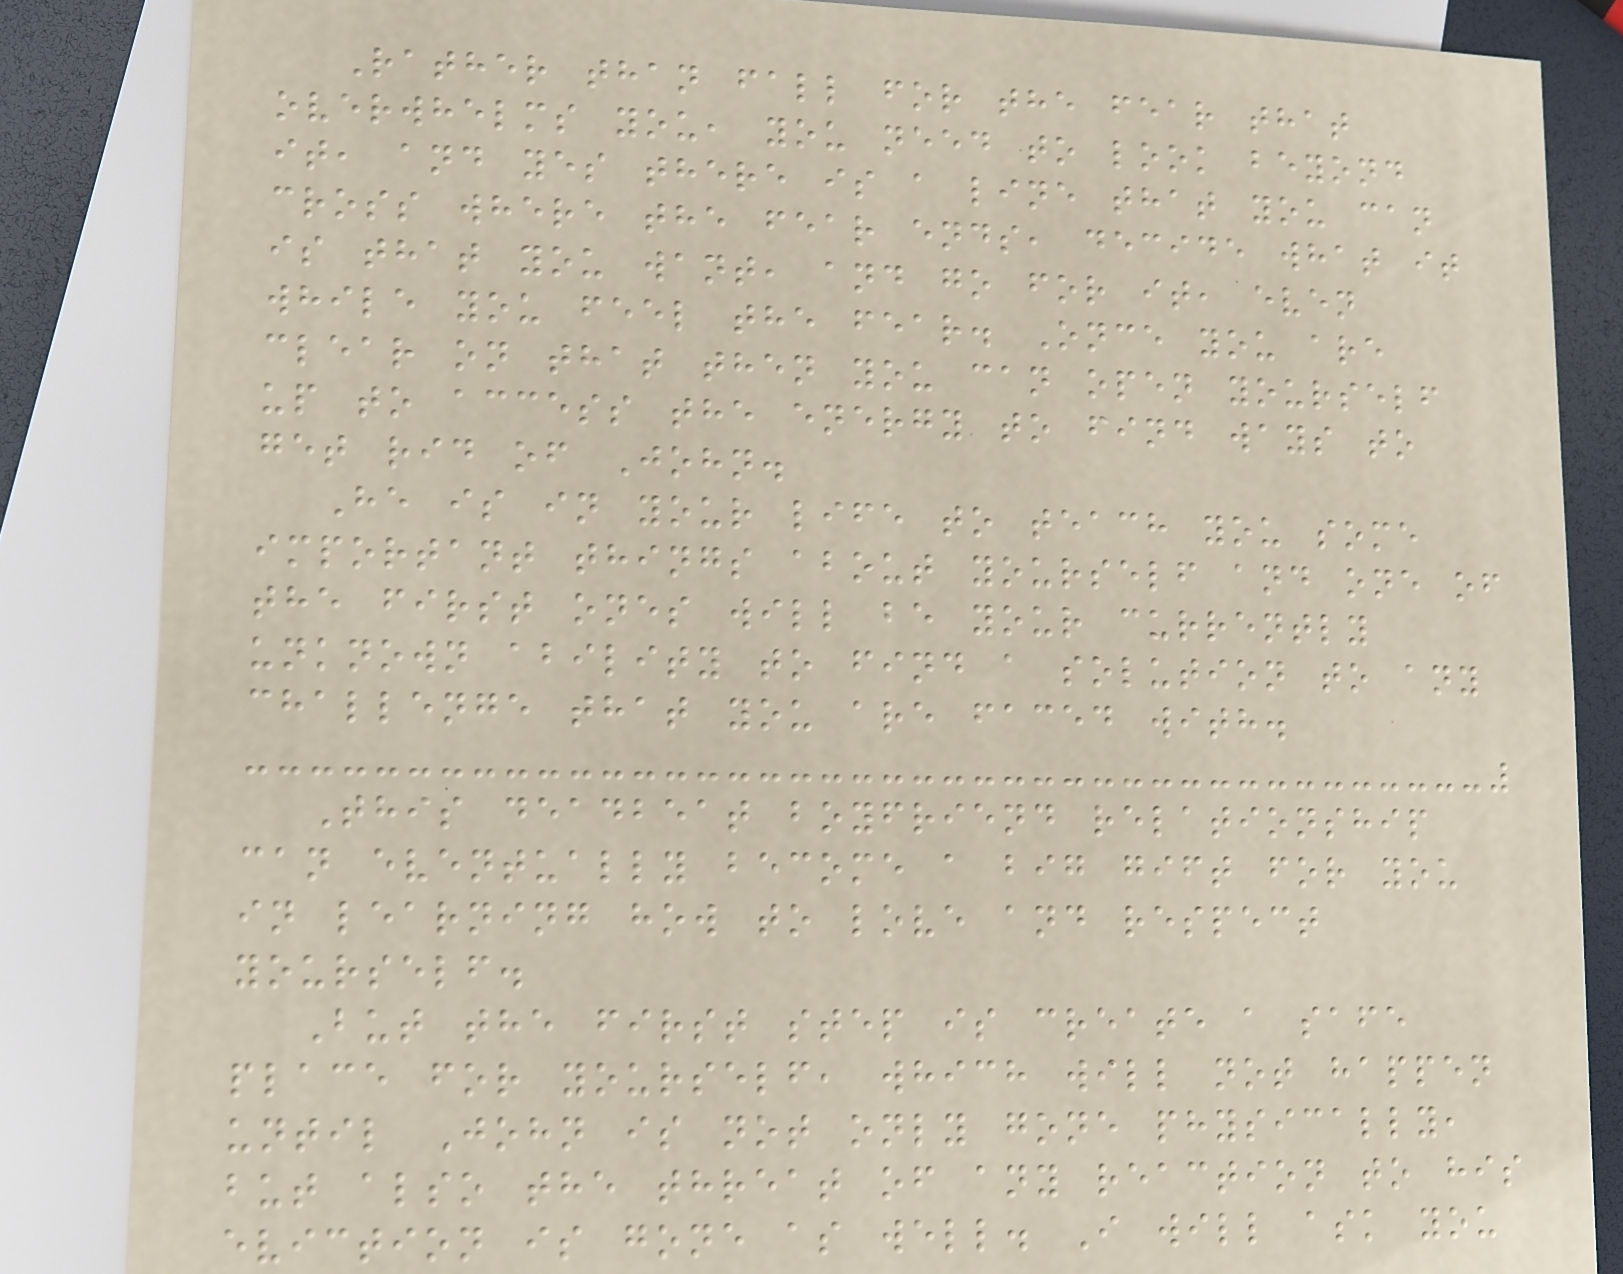Rather than fall for the fear that
overwhelms you, you need to look beyond
it, and yes there is a line that you can
cross where the fear ends, decide what it
is that you want, and go for it, even
while you feel the fear. Once you are
clear on that then you can open yourself
up to access the energy to find ways to
get rid of John.
He is in your life to teach you some
important things about yourself and one of
the first ones will be your currently
unknown ability to find a solution to any
challenge that you are faced with.
This deadbeat boyfriend relationship
can eventually become a big gift for you
in learning how to love and respect
yourself.
But the first step is create a safe
place for yourself, which will not happen
until John is not only gone physically,
but also the threat of any reaction to his
eviction is gone as well. I will ask you
